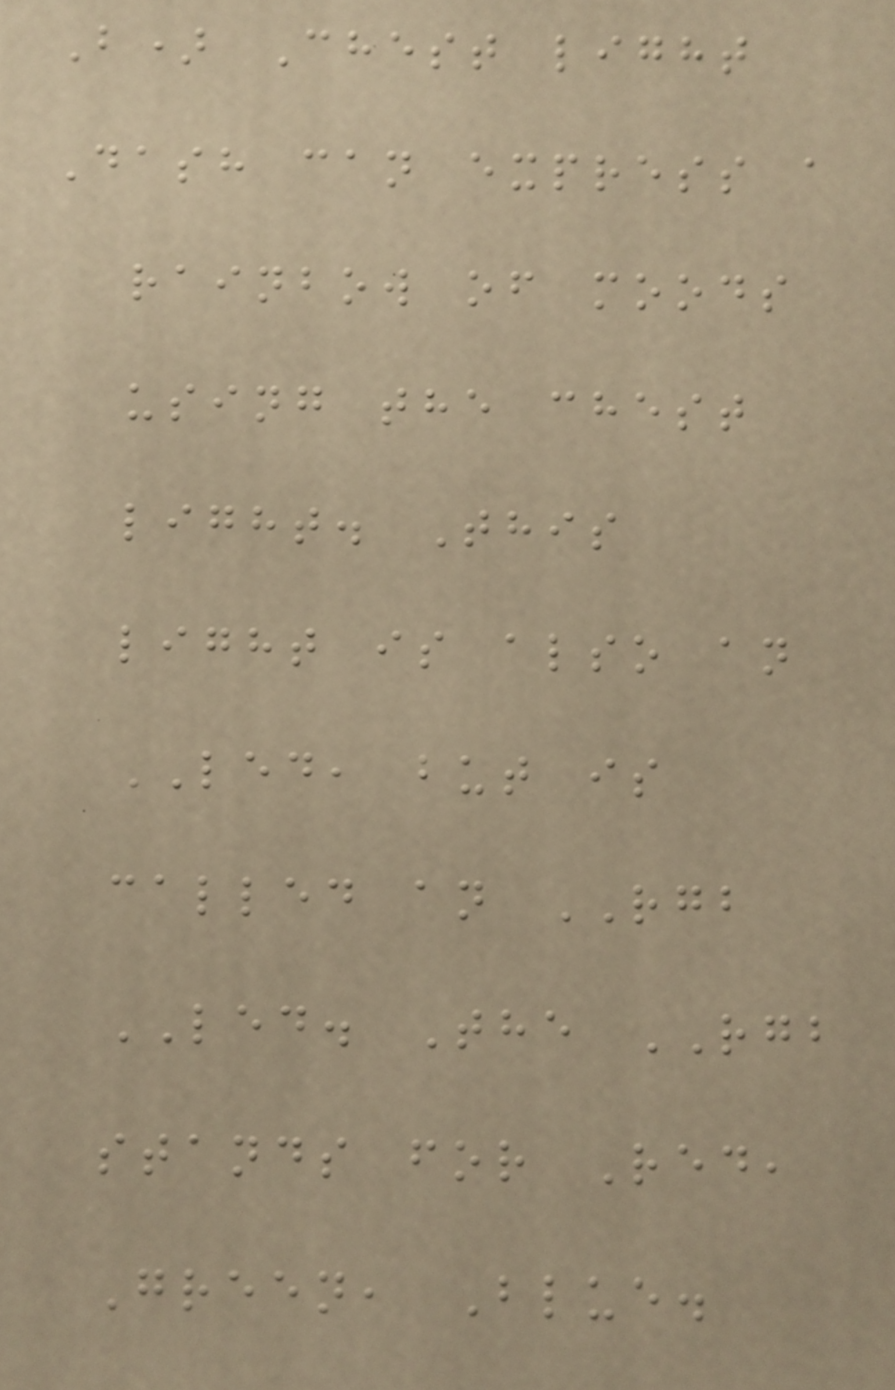B) Chest light
Dash can express a
rainbow of moods
using the chest
light. This
light is also an
LED, but is
called an RGB
LED. The RGB
stands for Red,
Green, Blue.
